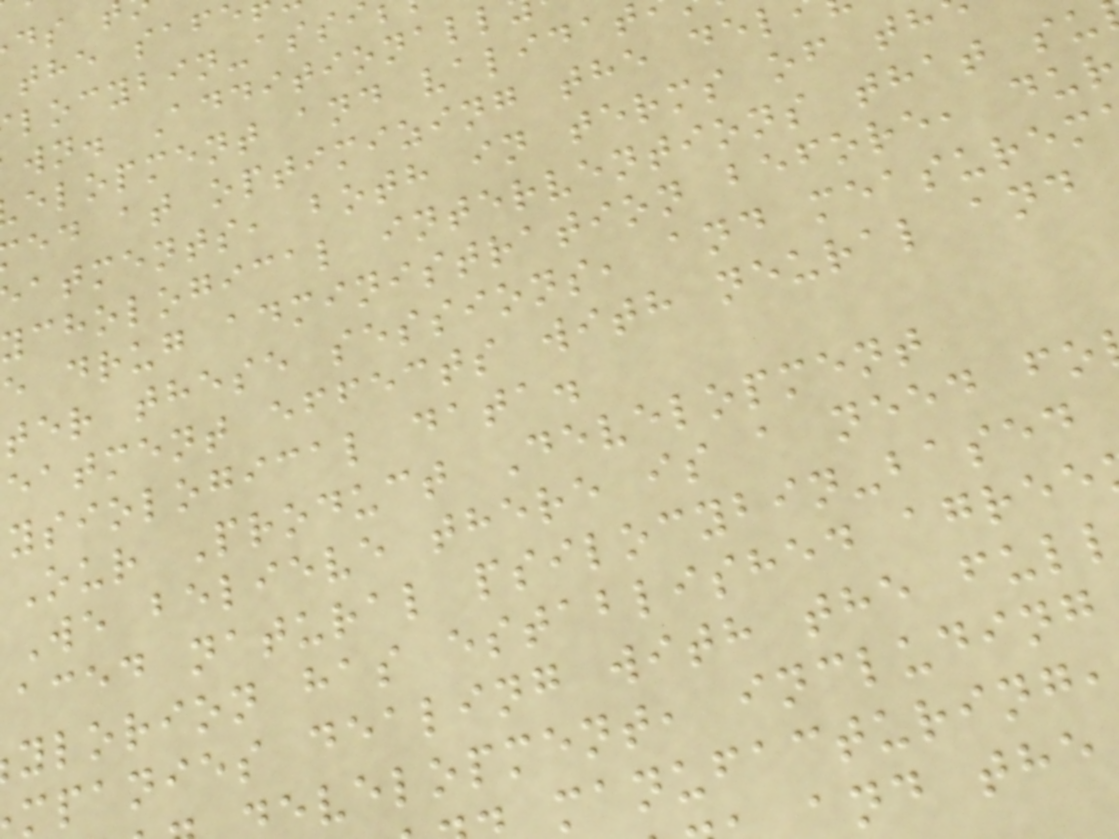wn. Additionall
elopment and validat
ed at optimizing the del
atments, both in terms of th
ychological interventions that su
e drug administration before, dur
ter these sessions, and measurem
eatment effects with neural and
ysiological data.
Our Product Development
We believe there is a need fo
aced natural psilocybin-based
ylorion has established agree
mpanies dealing with the ful
evelopment, including
manufacturing
